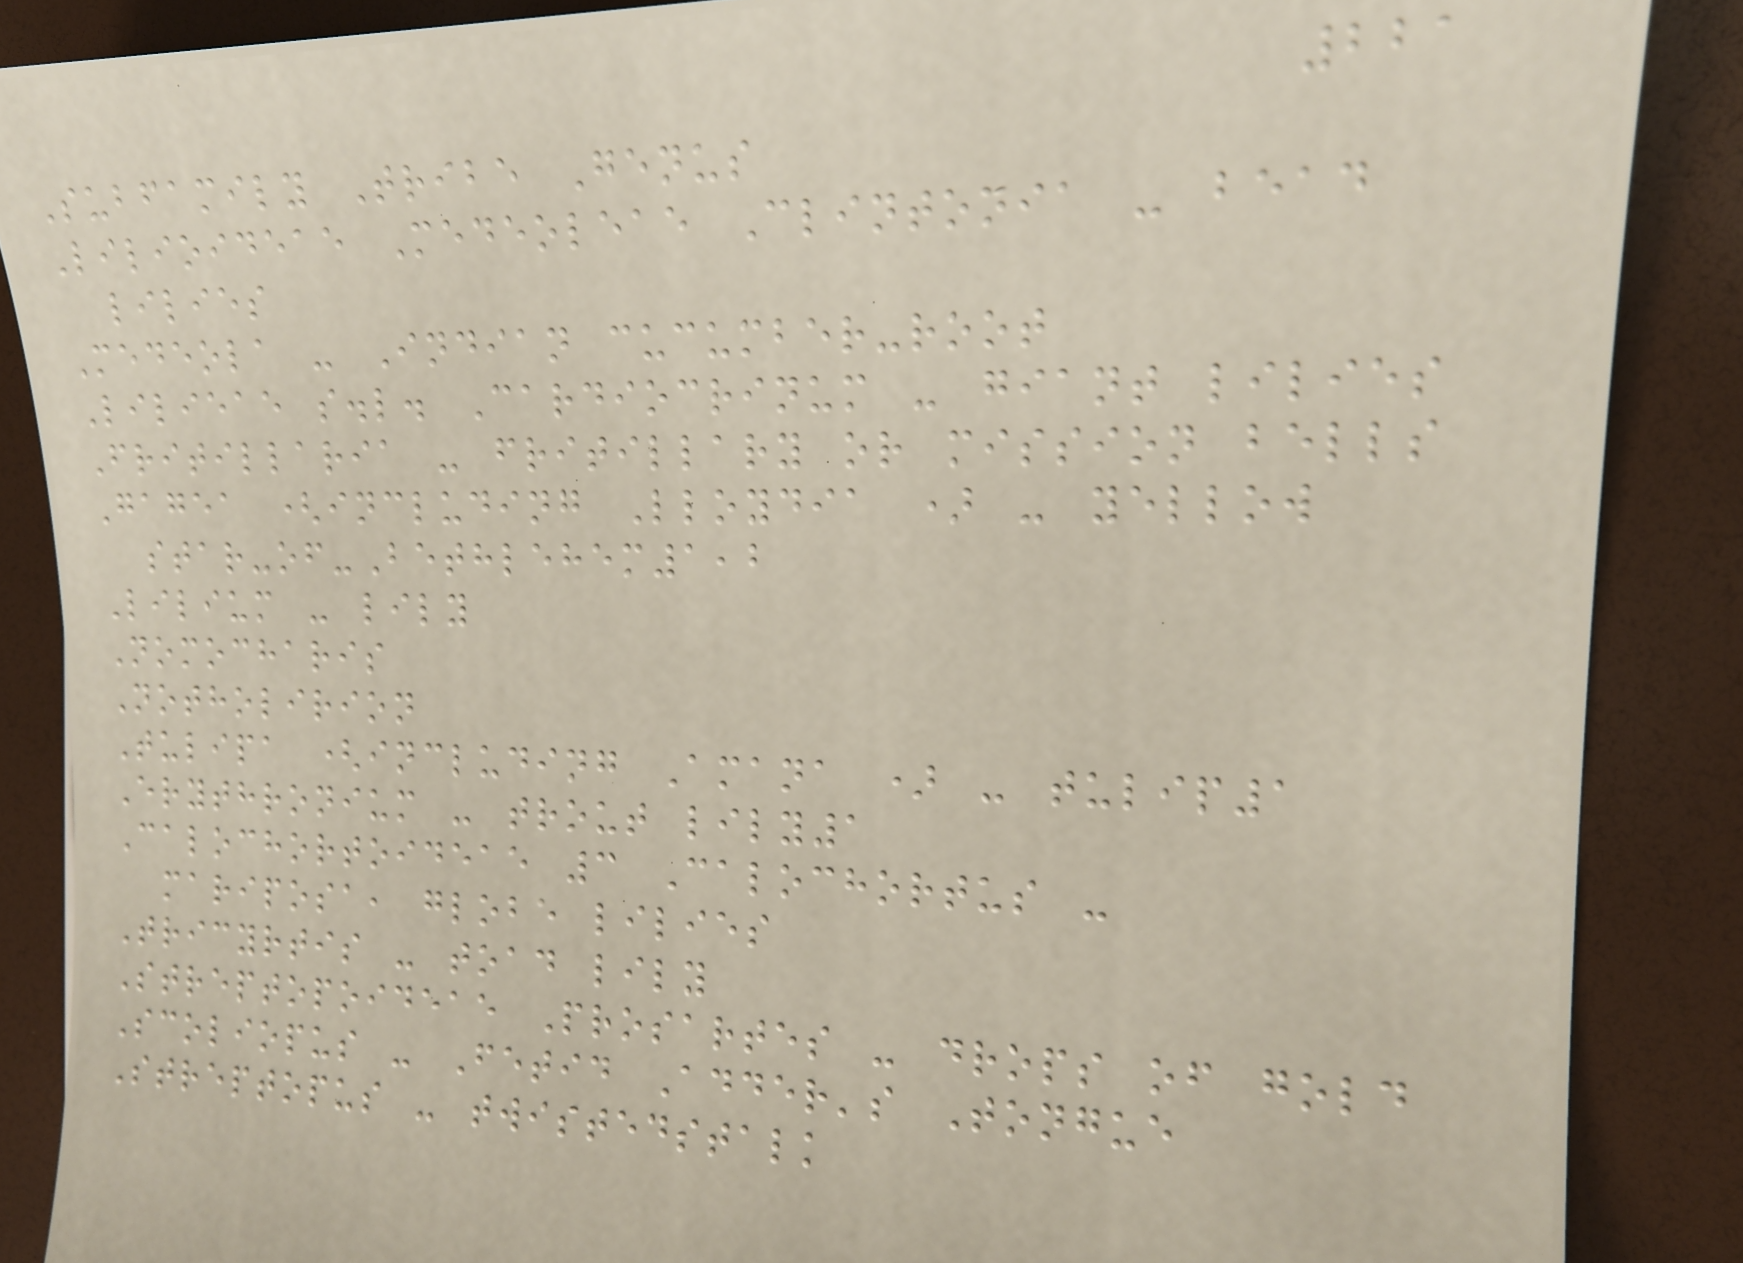221
Subfamily Tribe Genus
Lilioideae Medeoleae Clintonia - bead
lilies
Medeola - Indian cucumber-root
Lilieae s.l. Cardiocrinum - giant lilies
Fritillaria - fritillary or mission bells
Gagea (including Lloydia ) - yellow
star-of-Bethlehem1,2
Lilium - lily
Nomocharis
Notholirion
Tulipa (including Amana ) - tulip1
Erythronium - trout lily1
Calochortoideae 3 Calochortus -
mariposa, globe lilies
Tricyrtis - toad lily
Streptopoideae Prosartes - drops of gold
Scoliopus - Fetid Adder's Tongue
Streptopus - twistedstalk
